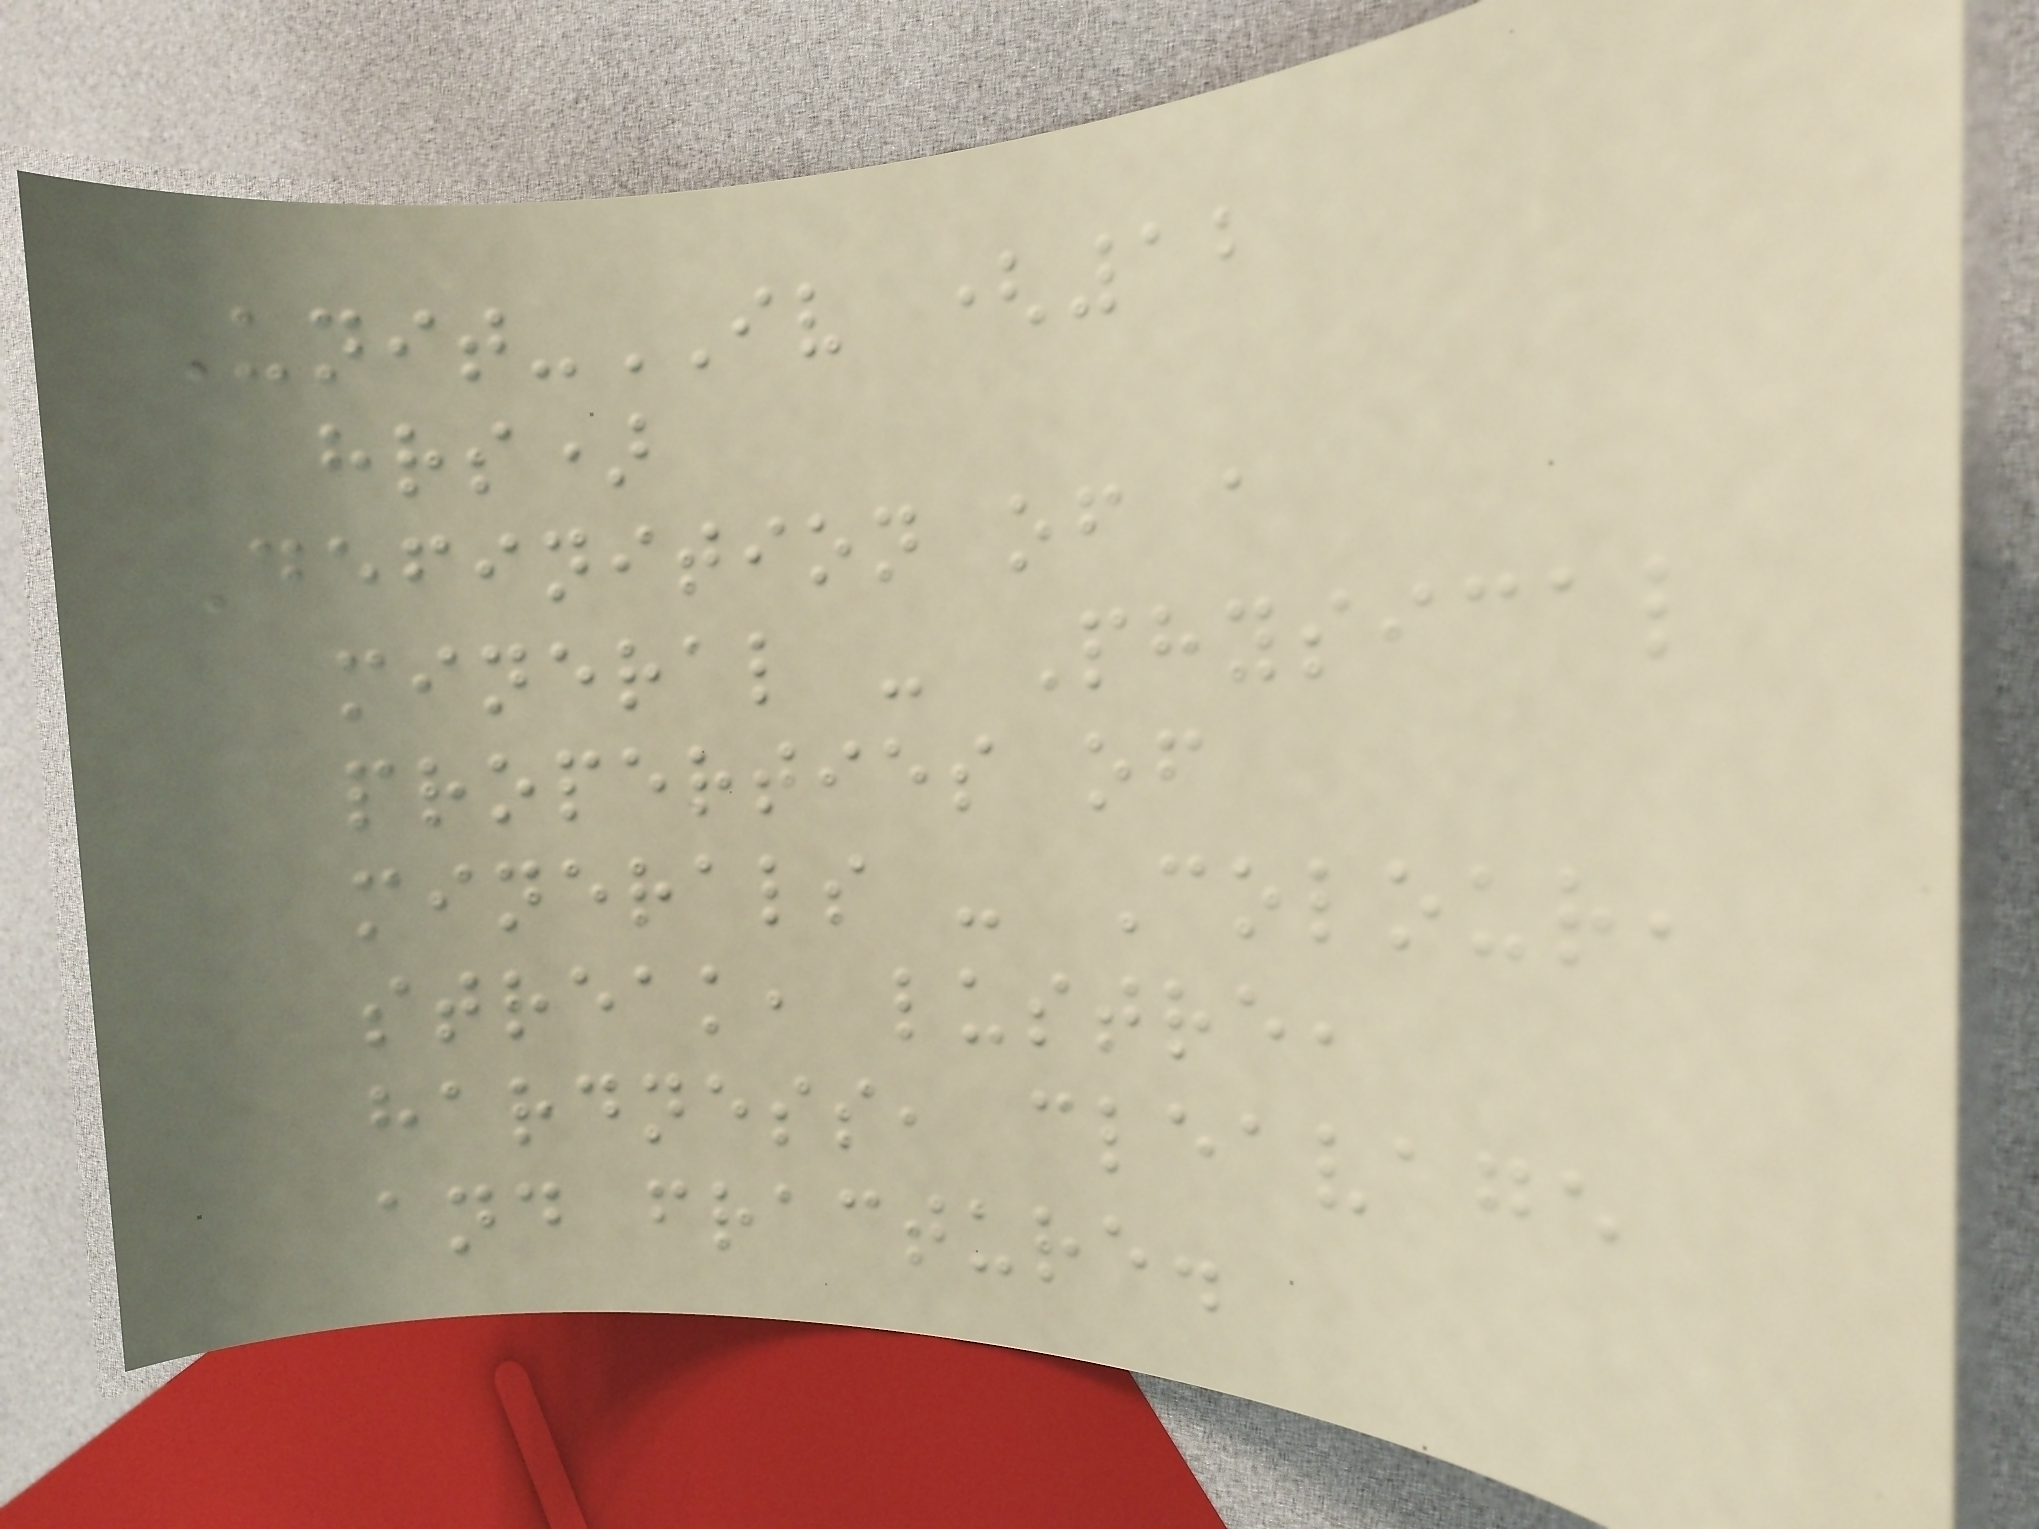Unit-IV (12
hrs)
Definition of a
mineral - Physical
properties of
minerals - Colour,
streak, lustre,
hardness, cleavage
and fracture.
